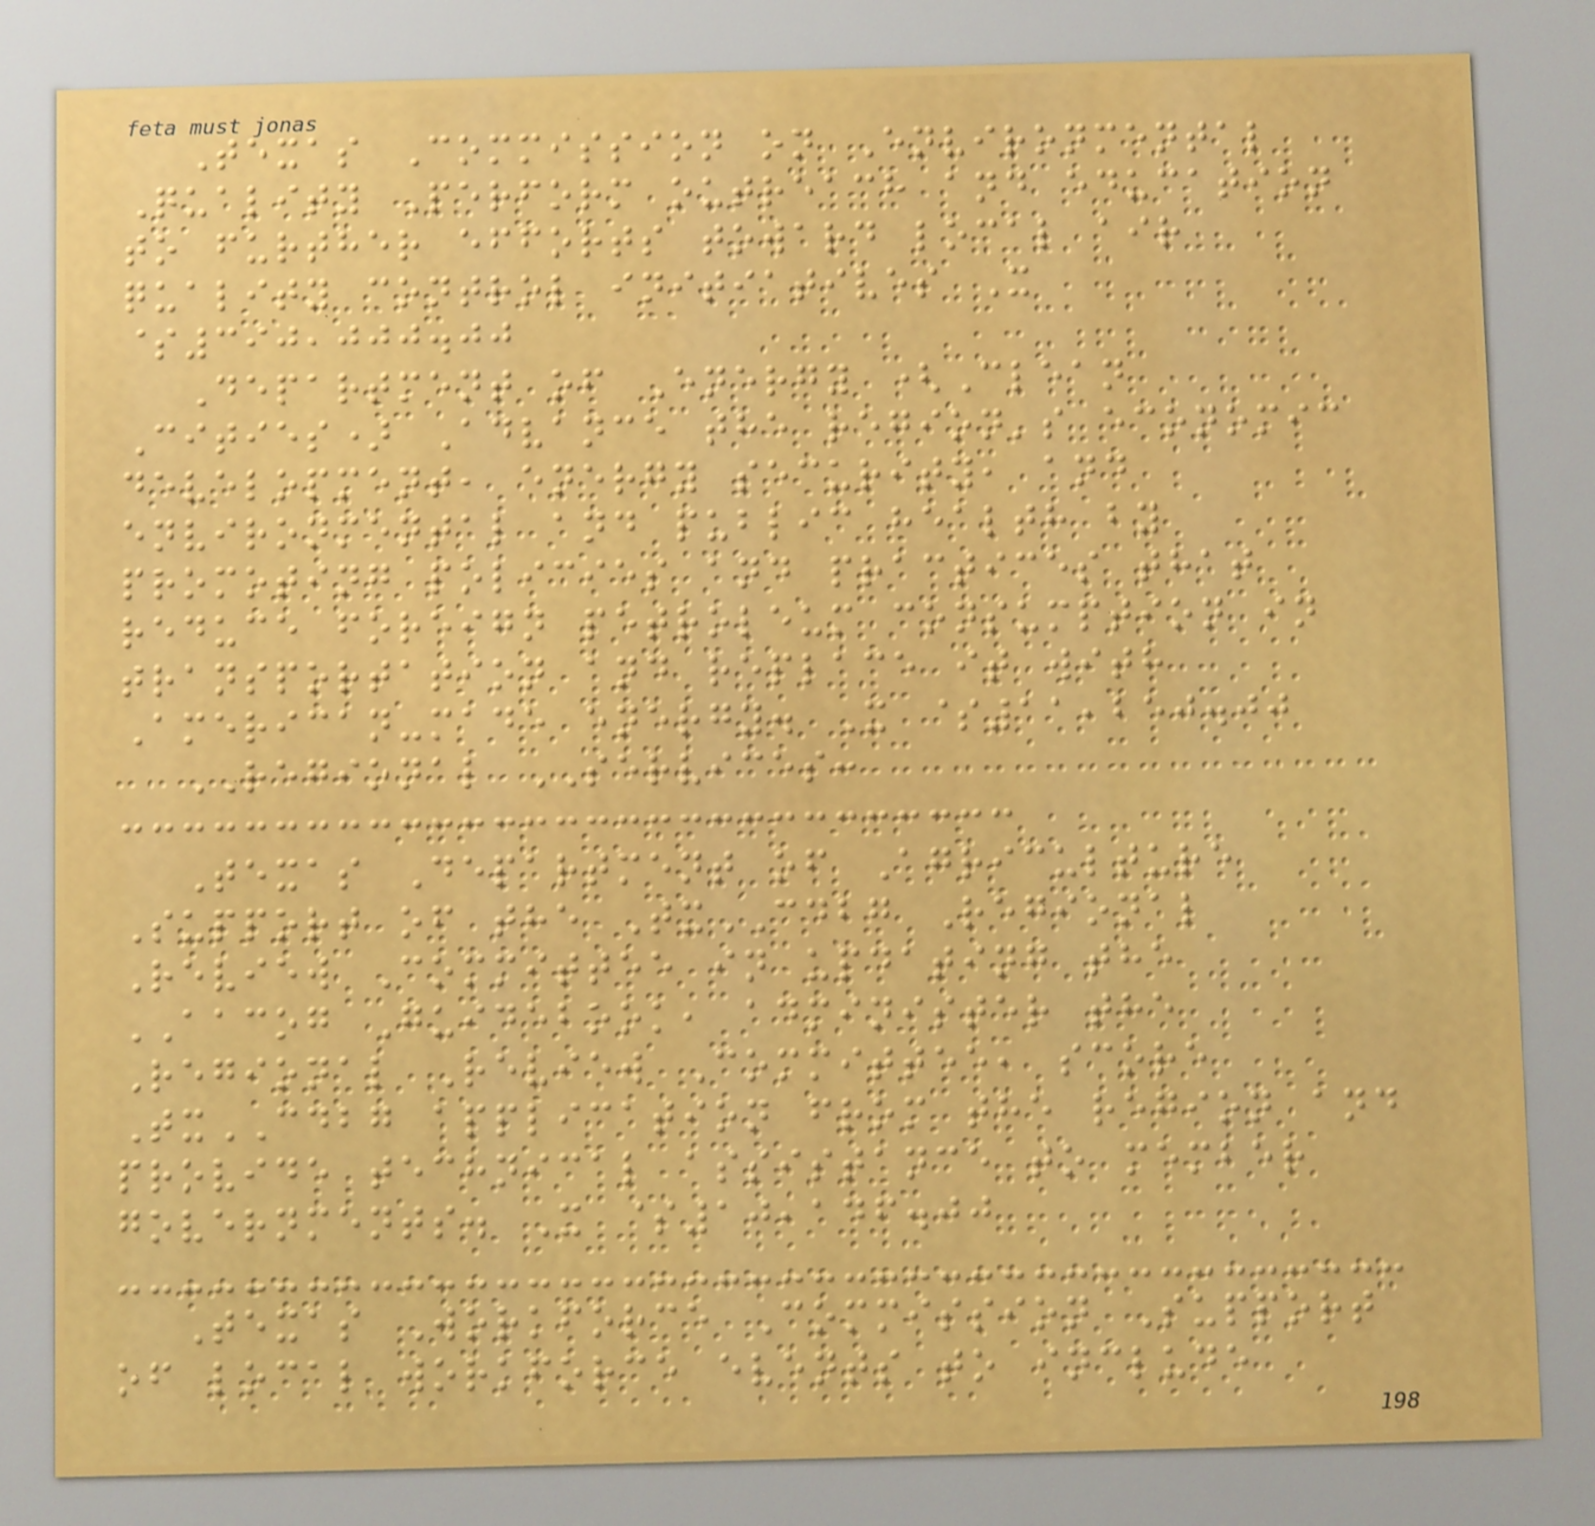Texas Commission on Environmental
Quality Perform outreach and education
to further efforts toward local air
quality control initiatives X
$390,000.00
Department of Energy (Clean
Cities) Advance the region's economic
development, energy security, and
environmental and public health by
promoting policies and practices that
reduce foreign petroleum consumption in
transportation and replace it with
American-made energy. X $11,250.00
REGIONAL SERVICES:
Texas Department of Agriculture
Support of the TxCDBG Regional
Review Committee in updating the
AACOG Guidebook, administer the
Regional Review Committee, score
TxCDBG application from the region and
provide technical assistance to member
governments. X $10,146.00
Texas Workforce Commission Support
of local workforce events to include
